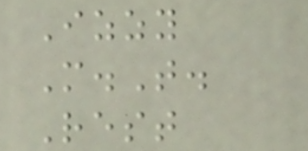Izzy
M.T.
Rest
